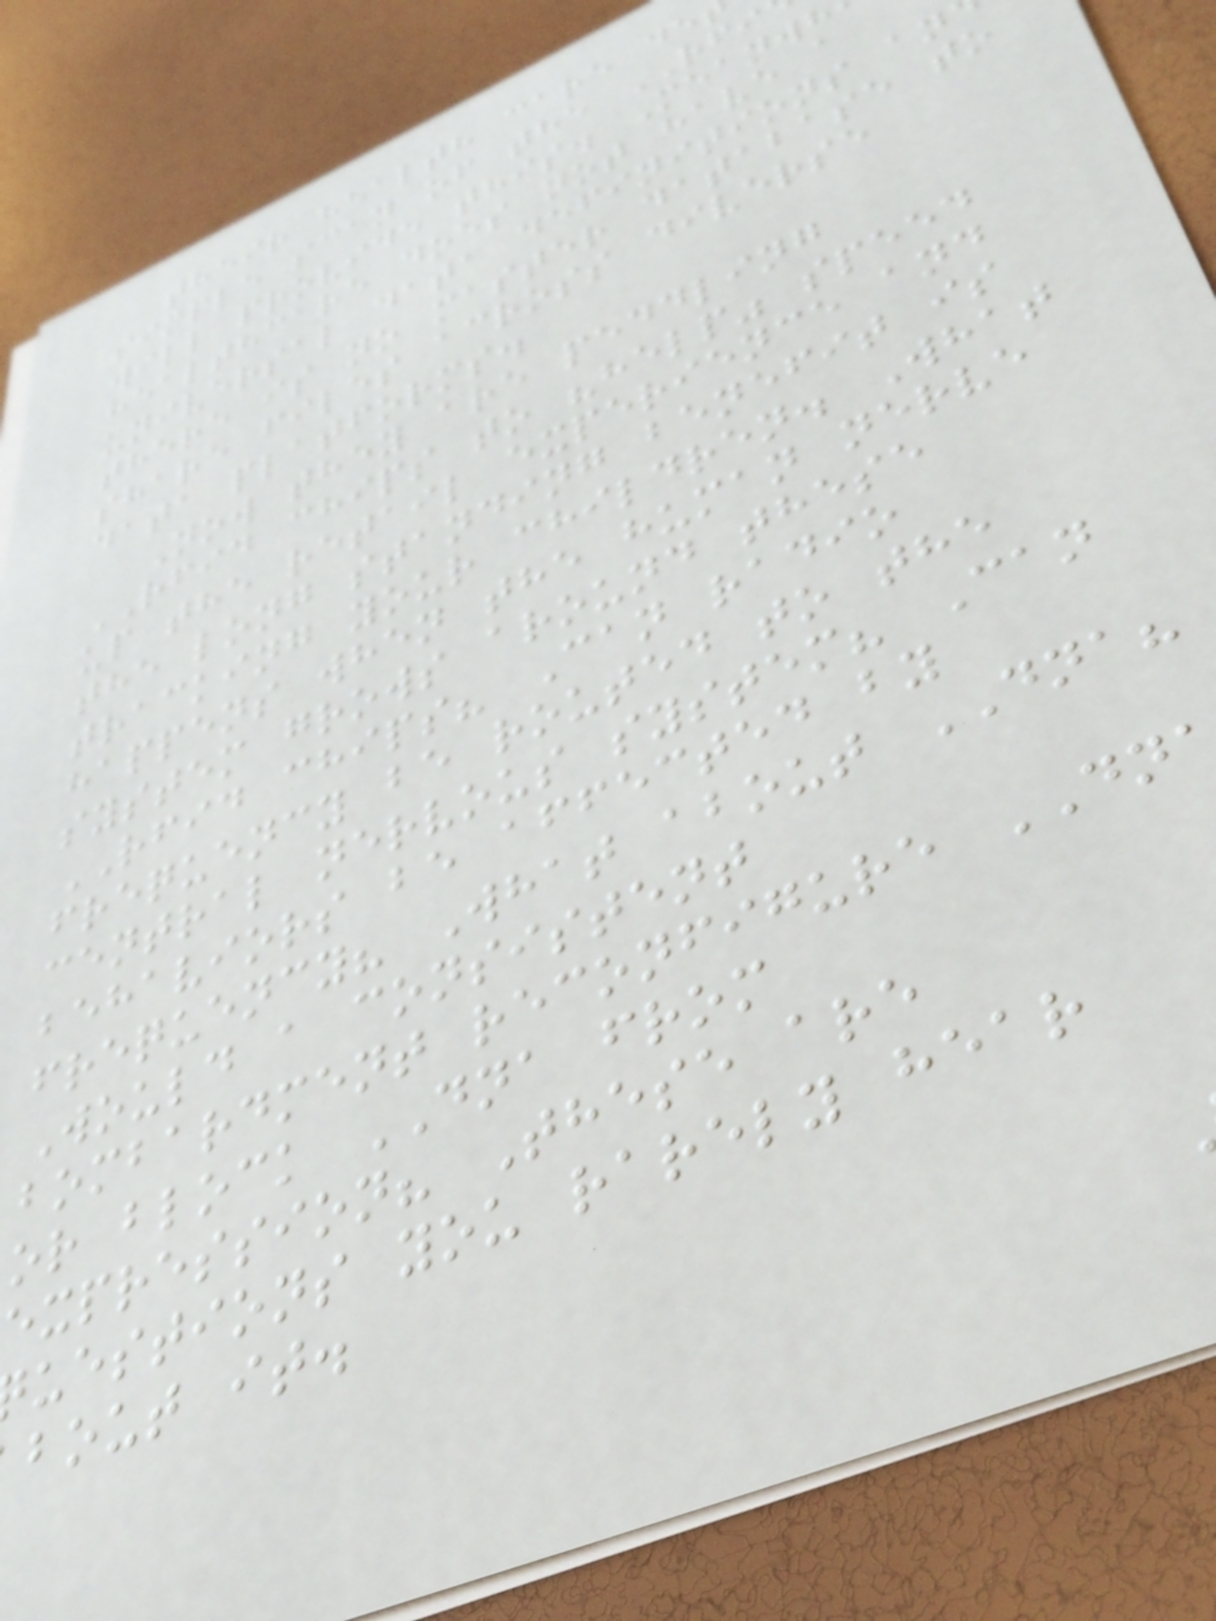their health care de
simple scan of the RFI
will provide this. Meanwh
healthcare does not have a
universal data definitions an
there is no master database to
share files across diverse
data platforms.
Now they are peddling
RFID chips to "help" speed
up the retail experience and
the long standing benefit is
tracking your children. What
happens when the human nerve
system grows around these
RFID chips? Can radio
frequency be routed to the
central nervous system? Can
behaviors be affected by
frequency? What about DNA?
Would a consistent
bombardment reconfigure DN
or block DNA from
expression? These are
uestions you rarely hear
bout it.
